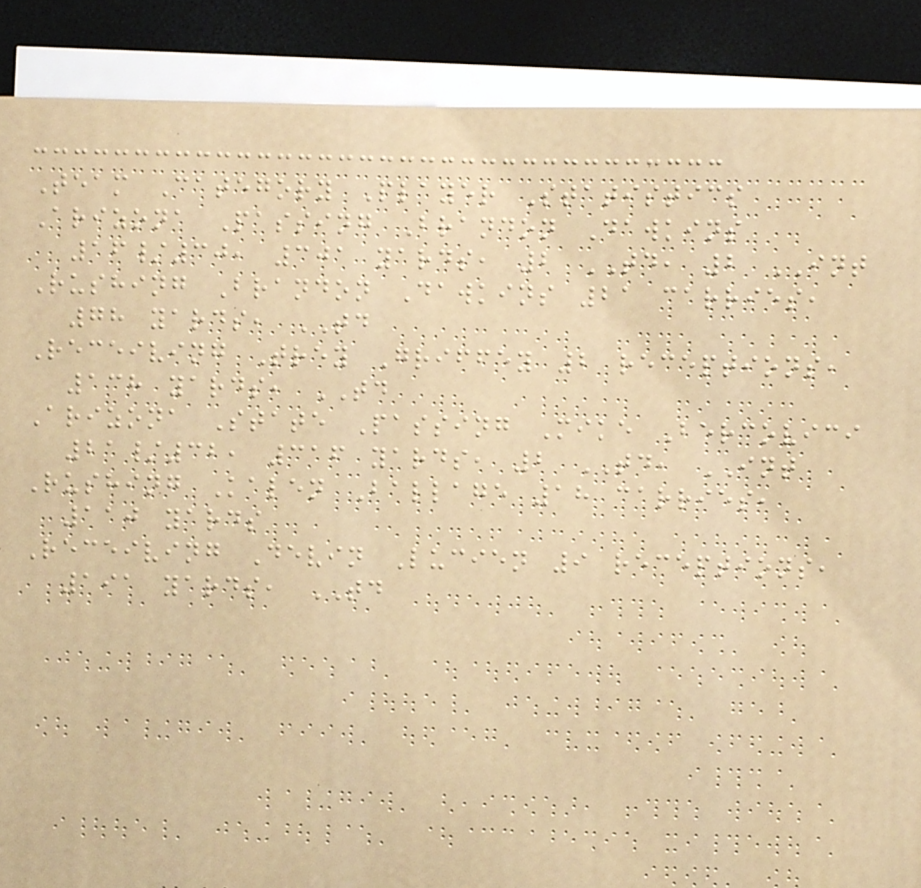Team Category Player Statistics
Arizona Passing Brandon Dawkins
16/30, 301 yards, 2 TD, 2 INT
Rushing Brandon Dawkins 21 carries,
78 yards, TD
Receiving Trey Griffey 2 receptions,
138 yards, TD
Arizona State Passing Mike Bercovici
21/32, 316 yards, 2 TD, INT
Rushing Kalen Ballage 18 carries,
110 yards
Receiving Devin Lucien 9 receptions,
191 yards, TD
